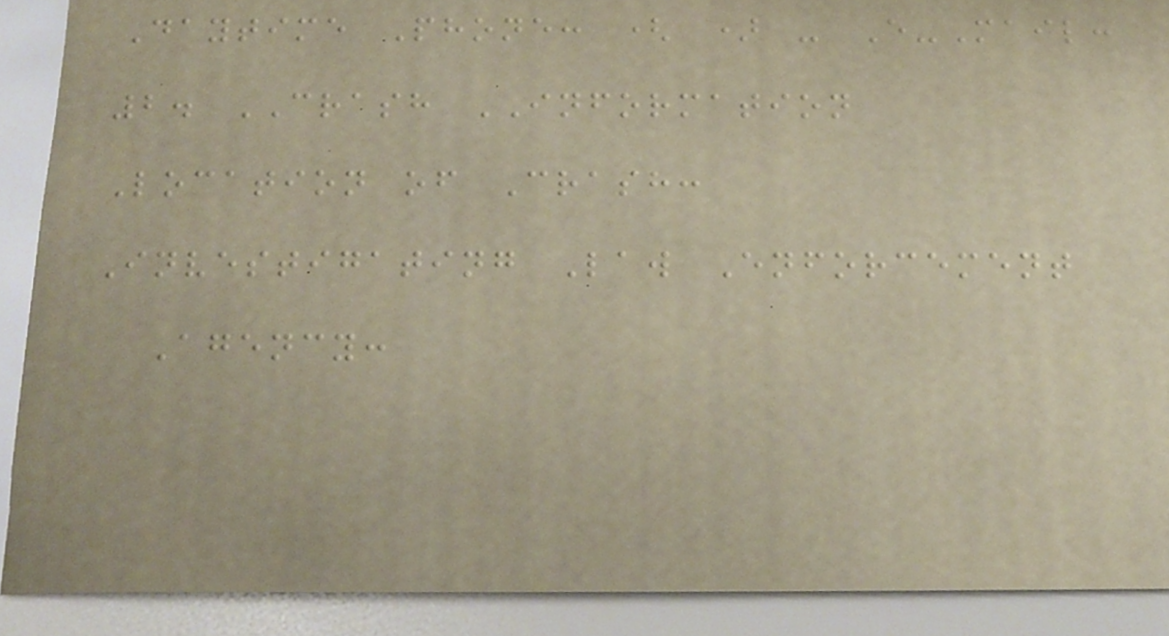Daytime Phone: ( ) - E-Mail:
2. CRASH INFORMATION
Location of Crash:
Investigating Law Enforcement
Agency:
